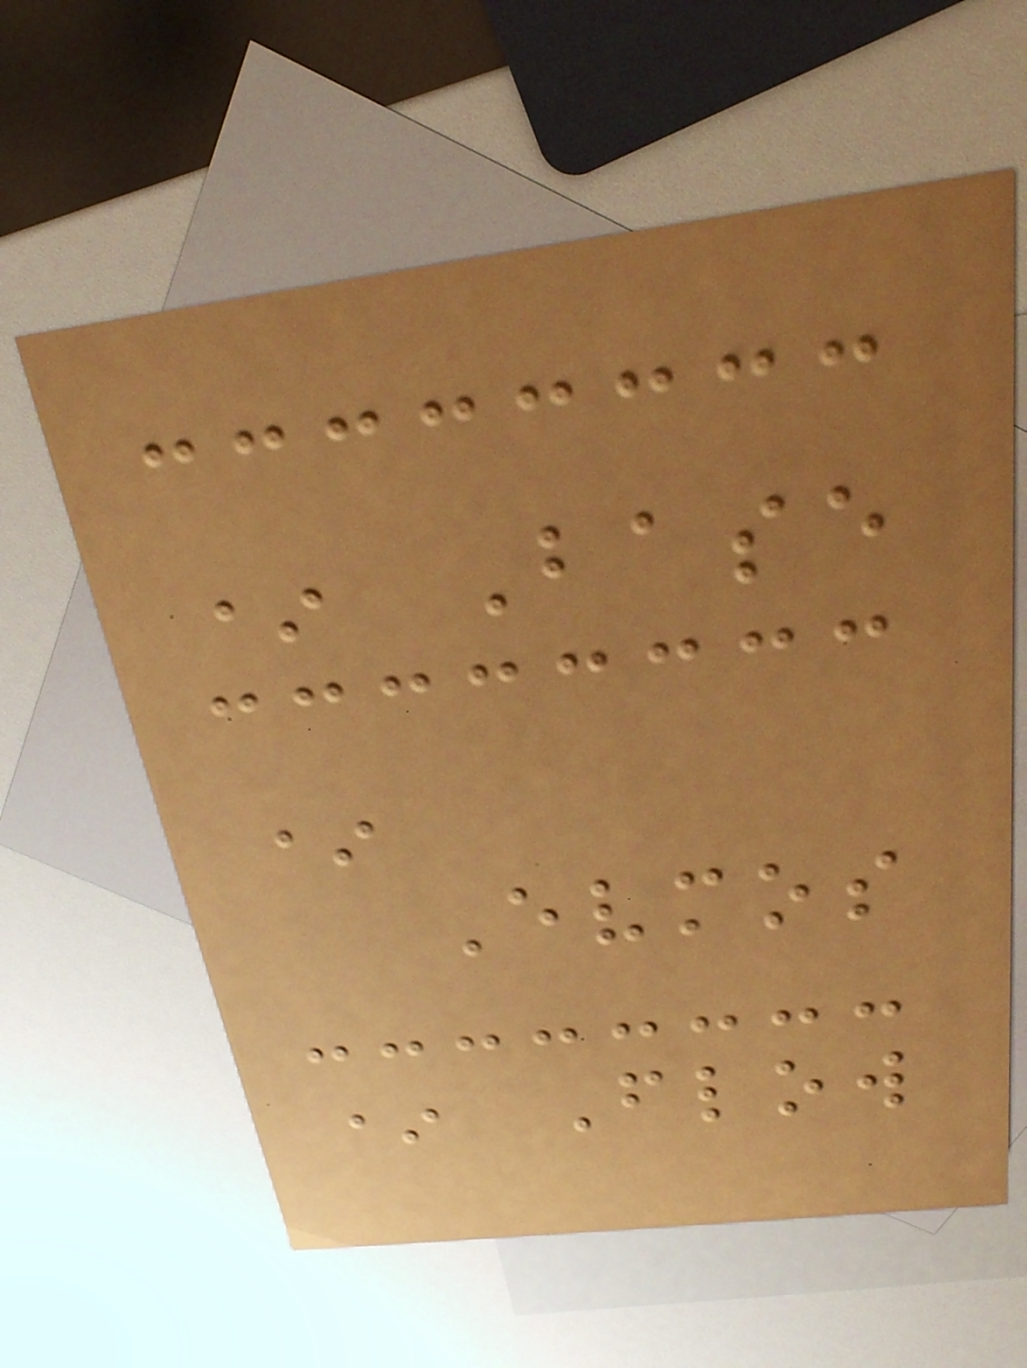* Base
*
Evmos
* Flow
